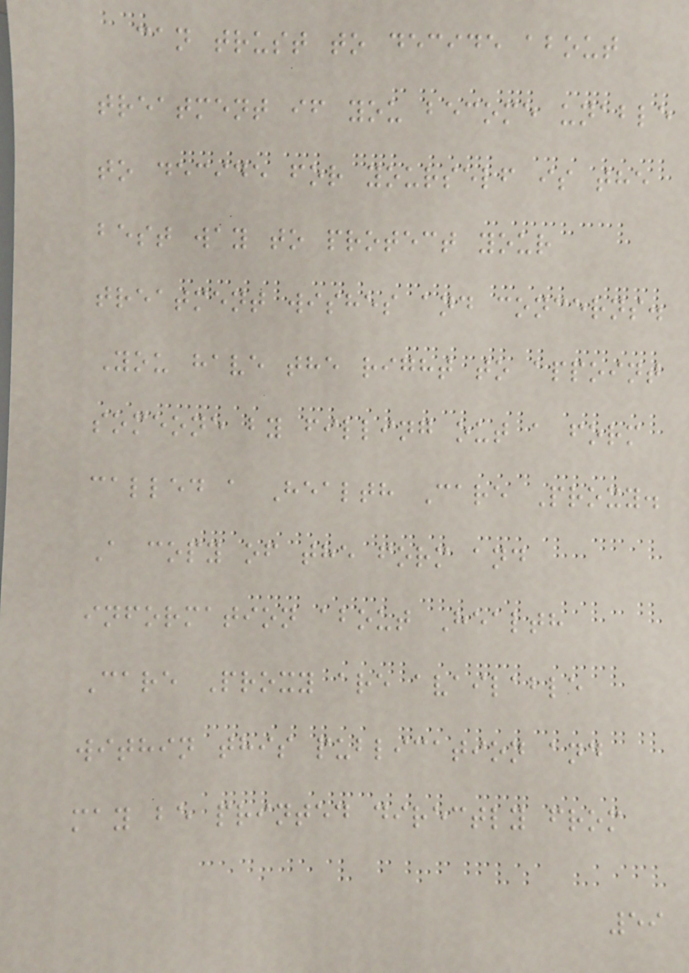can trust to decide about
treatment if you become unable
to decide for yourself is the
best way to protect your
treatment wishes and concerns.
You have the right to appoint
someone by filling out a form
called a Health Care Proxy.
A copy of the form and
information about Health
Care Proxy are available
within this publication and
may be printed directly from
59
